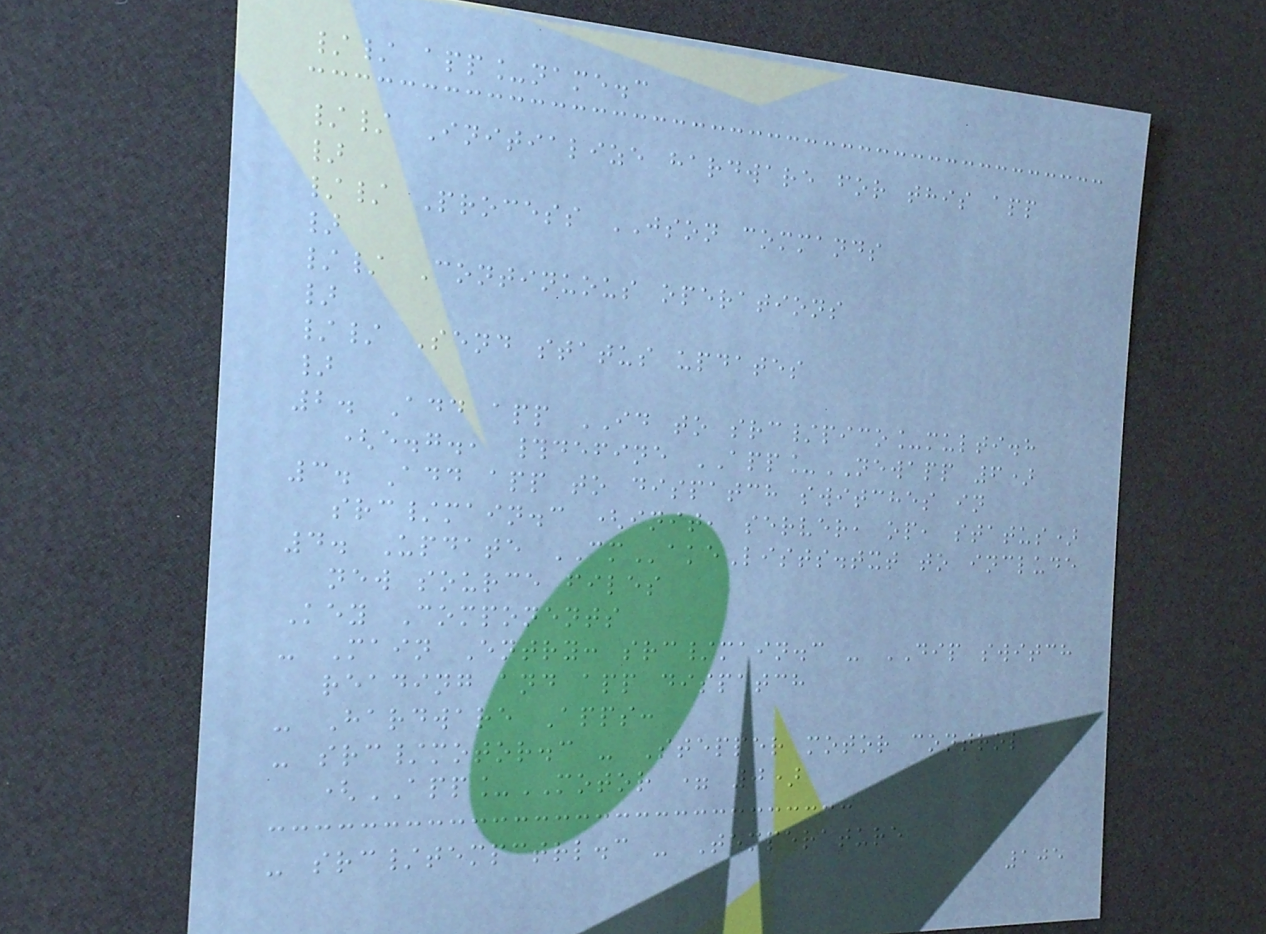// app_name.c
// Initialize hardware for this app
}
// Process JSON commands
}
// Continuous operations
}
// Send status updates
}
2. Add app ID to src/pico_multi.h
(e.g., #define APP_NEWAPP 6)
3. Add app to dispatch switches in
src/main.c (init, server, op, status)
4. Update CMakeLists.txt to include
new source files
Key Components
- Main Entry: src/main.c - DIP switch
reading and app dispatch
- Hardware Apps:
- src/motor.c - Stepper motor control
(APP_MOTOR = 0)
- src/tempctrl.c - Temperature
105
